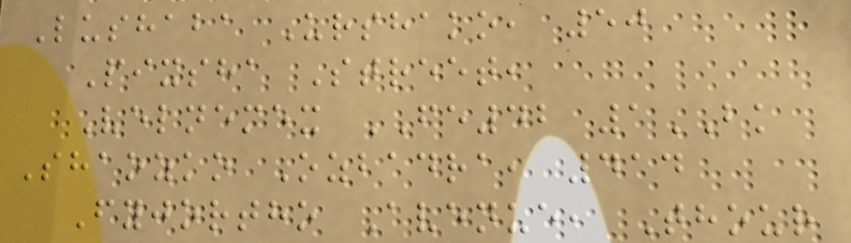Lushaba Urshako, 50
Pixsha Street,
Velnemex FE42 1BK
Shaozko Ozbadra, 414
Fyjortho Avenue, Thour
